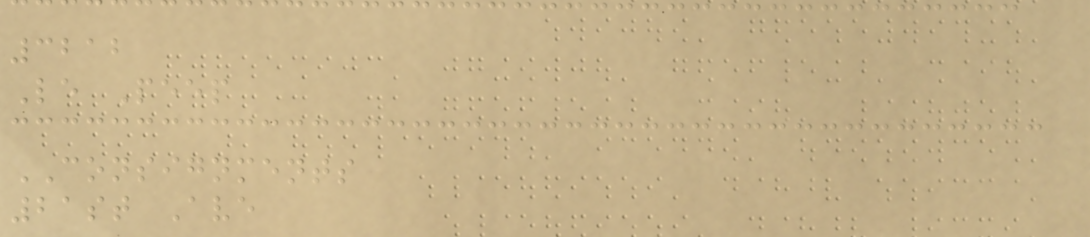3212
Le Peep
CONSIGNMENTS
21st Ave
